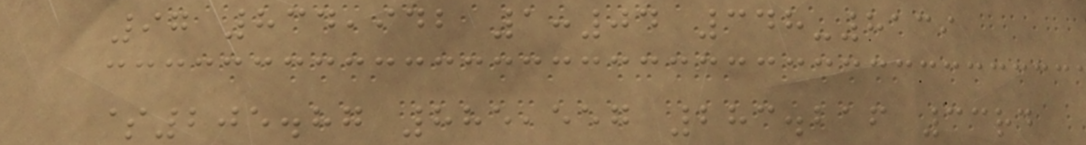97 834,942 1:04 348-8139
$205.87 885,557 283.216 33rd
